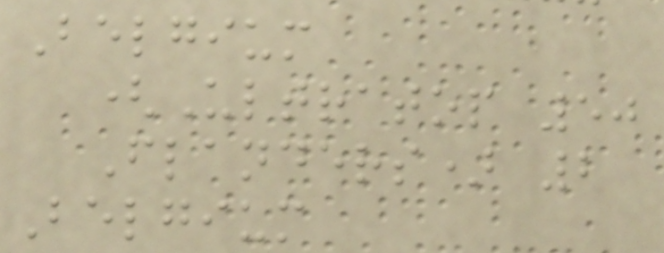Belgium
(Ultratop 50
Flanders) 2
Belgium
